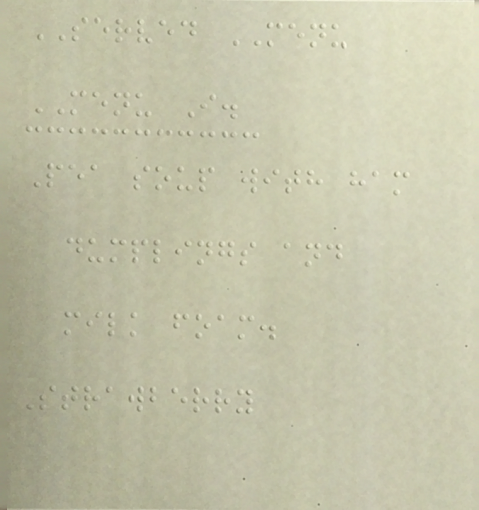SERVED MENU
MENU I.
Pea soup with ham
dumplings and
milk foam.
Strawberry
